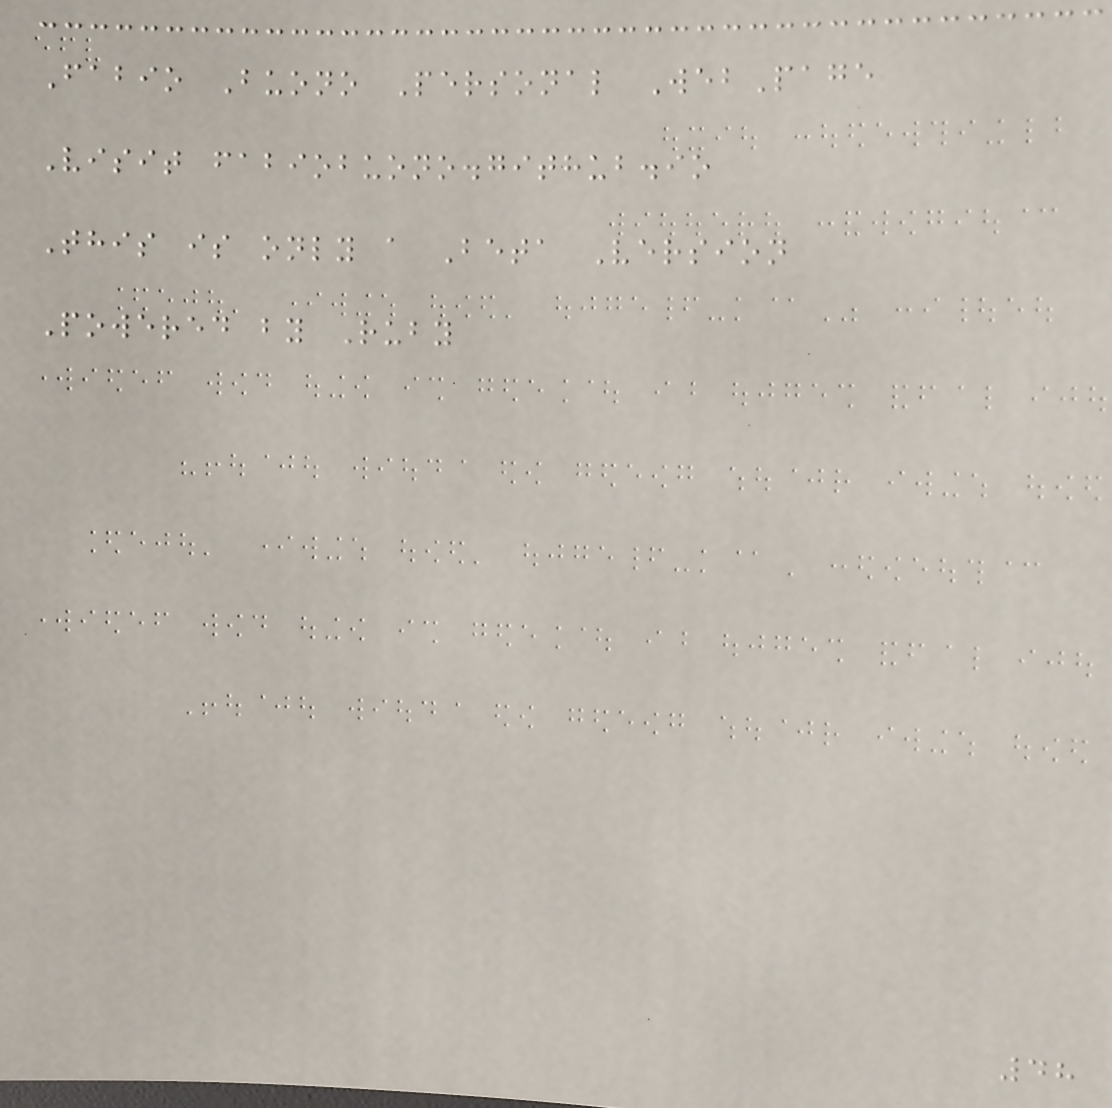Fabio Buono Personal WebPage
Visit fabiobuono.github.io
This is only a Beta Version
Powered by Ruby
48
